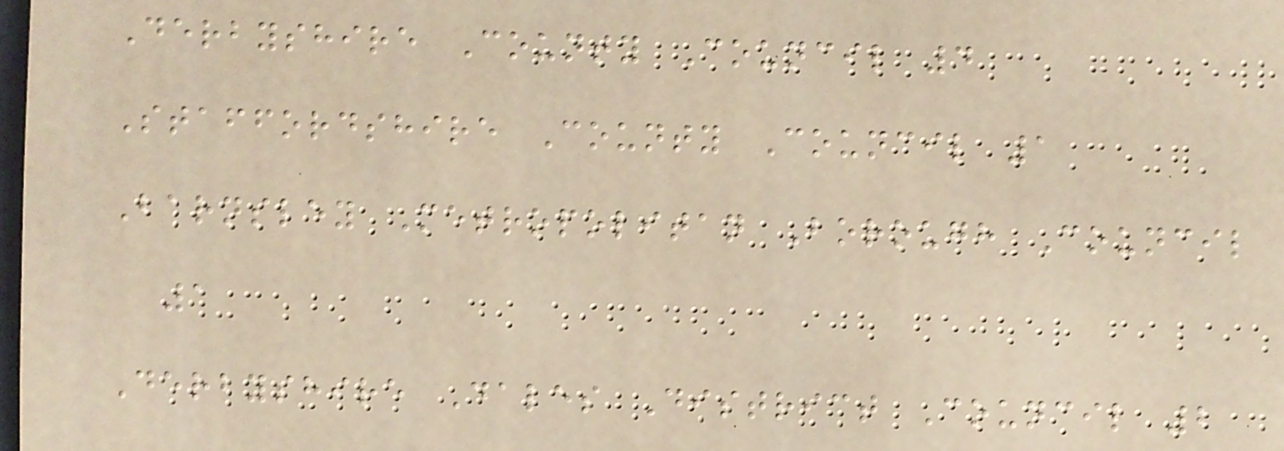Derbyshire County Council 4
Staffordshire County Council 1
Barnsley Metropolitan Borough Council
1
Derbyshire Dales District Council 2
